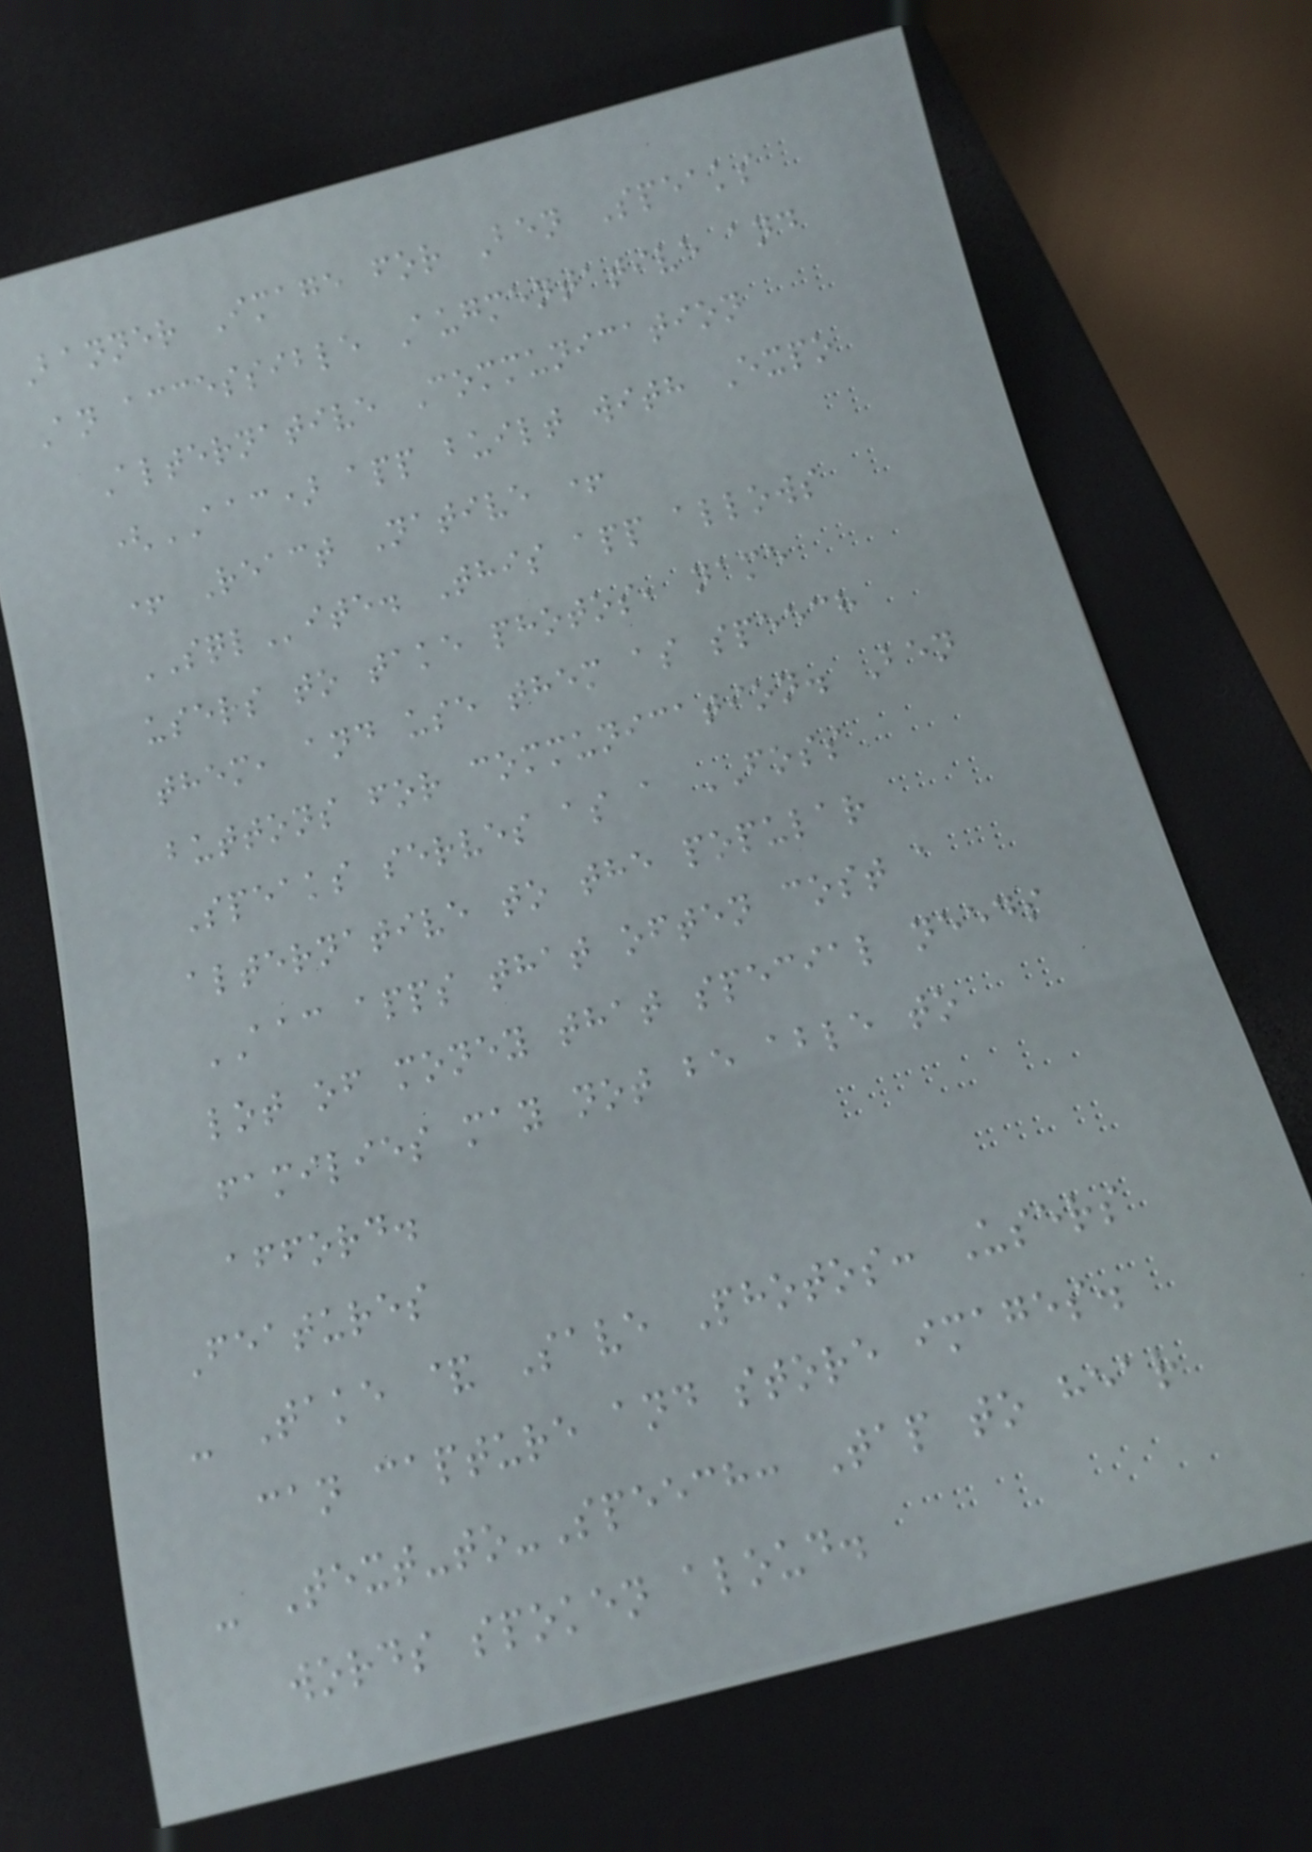Banner Image for Ben Speaks
An accessible Augmentative and
Alternative Communication
(AAC) app built with Expo
+ React Native +
SQLite. This app allows
users to take photos, name
them, and use them as speech
buttons for communication. Ben
Speaks serves as a FOSS
alternative to the popular
AAC apps that often cost a
lot of money that special needs
families may not be able to
afford.
Features
- Take & Save Photos: Users
can capture and store images.
- Text-to-Speech: Tap to hear
words spoken aloud.
